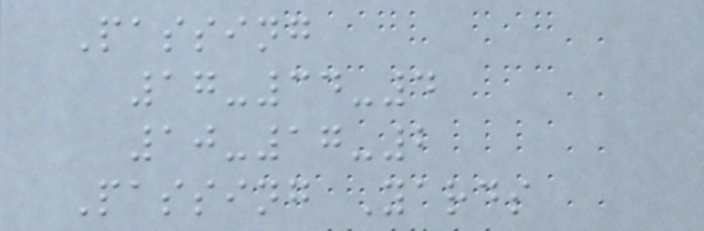Passing
17-34-4
10-17-2
Passing Yards
